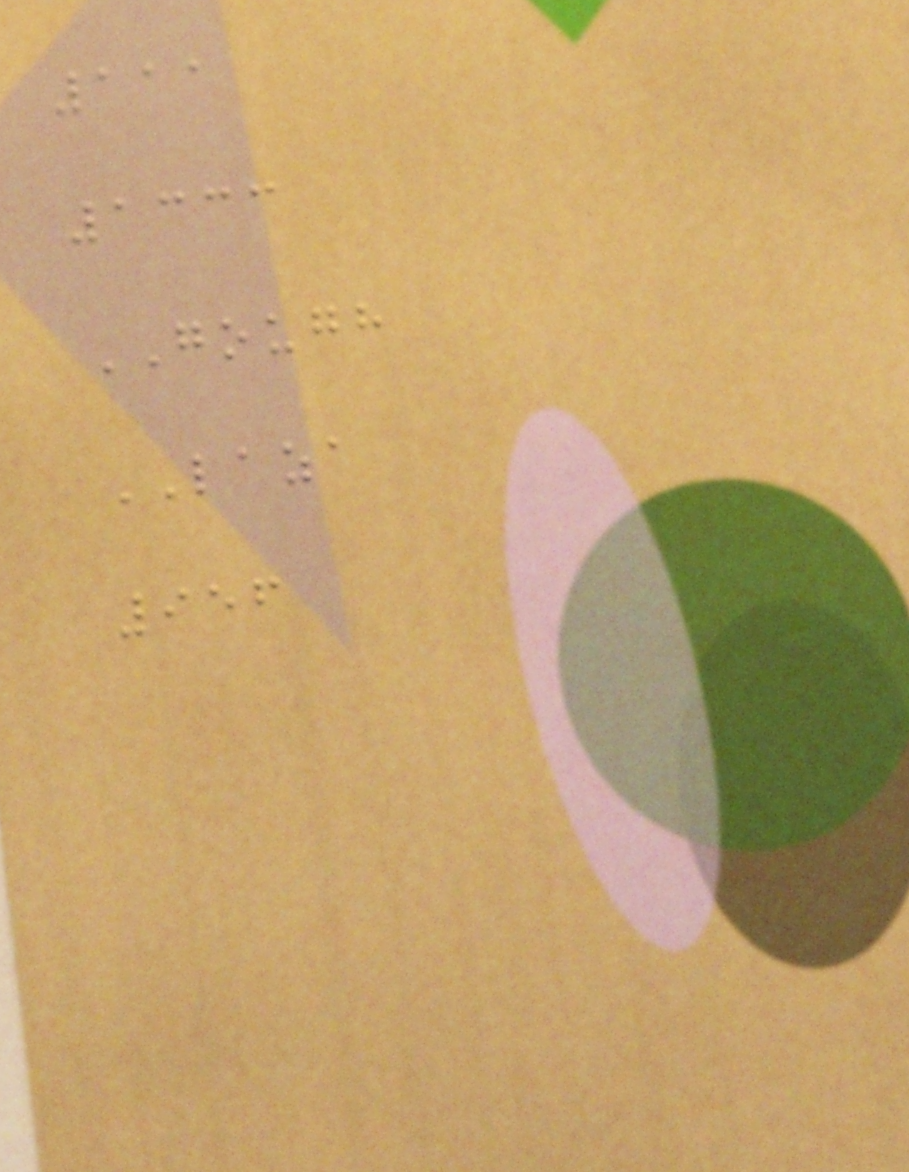111
1333
GOUGH
LAZA
956
